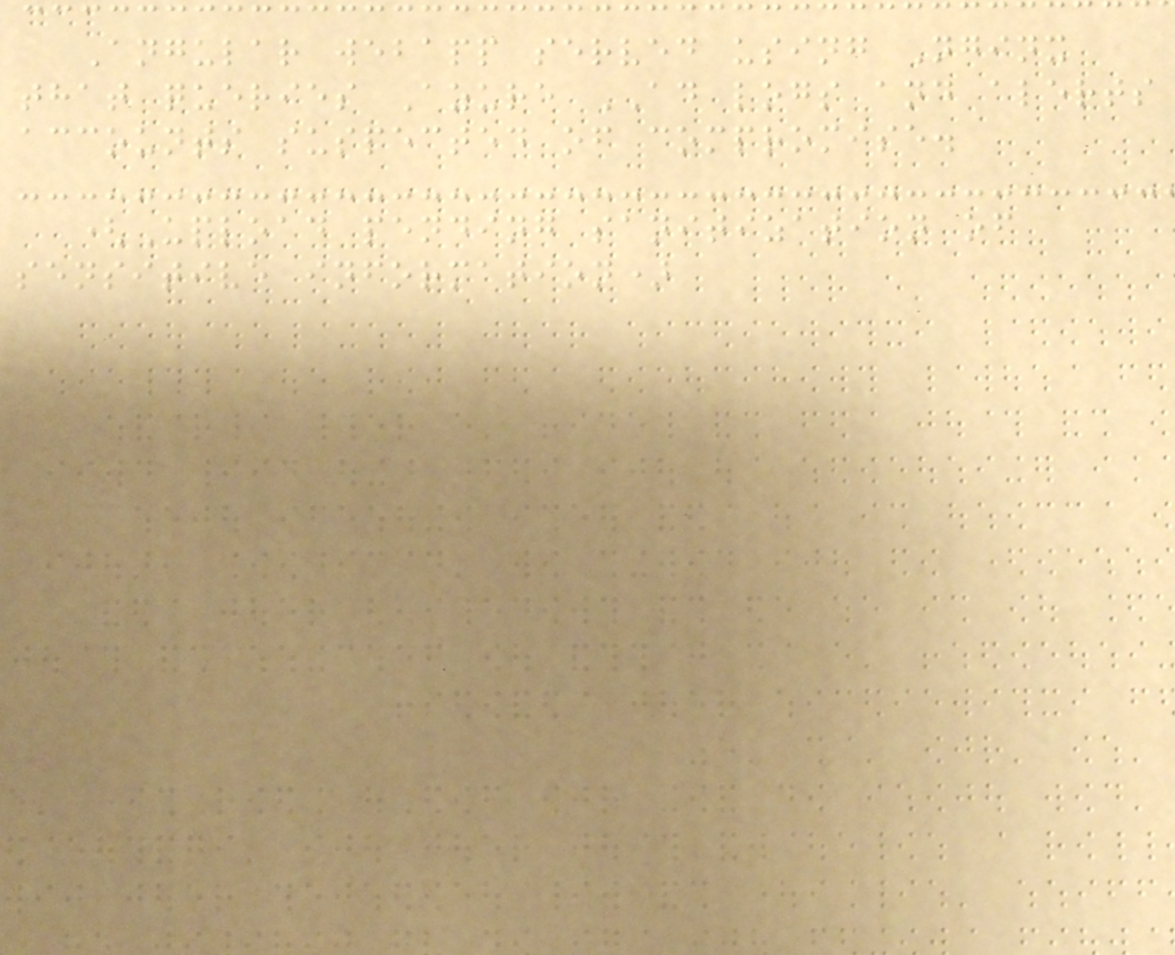Angular webapp served using Nginx
that queries Azure AD logs and alerts
accounts suspected of compromise.
(Upload pending sanitization of
sensitive information)
